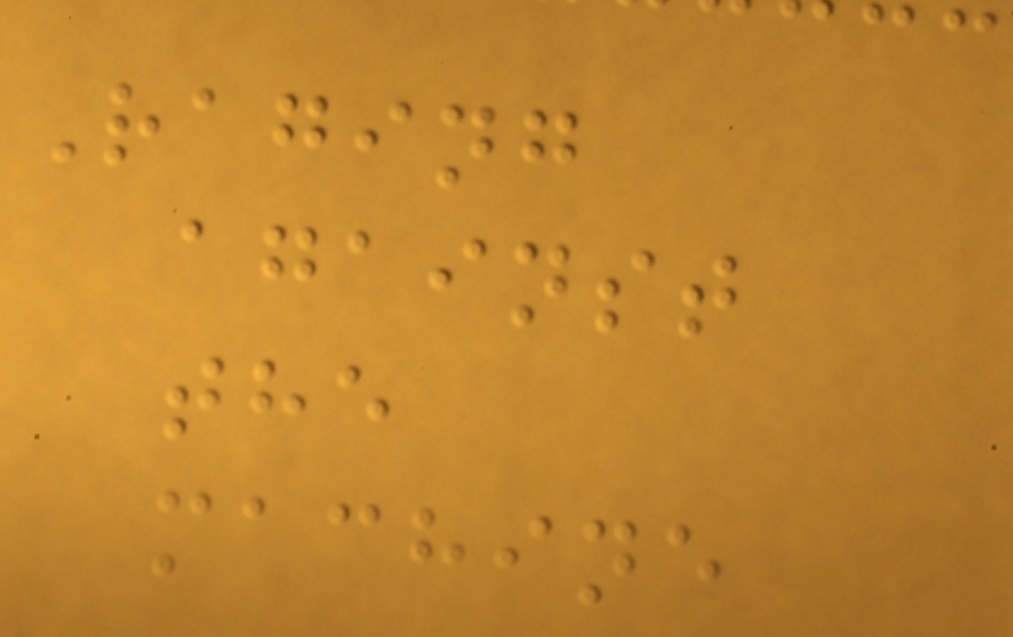Raging
against
the
machine
